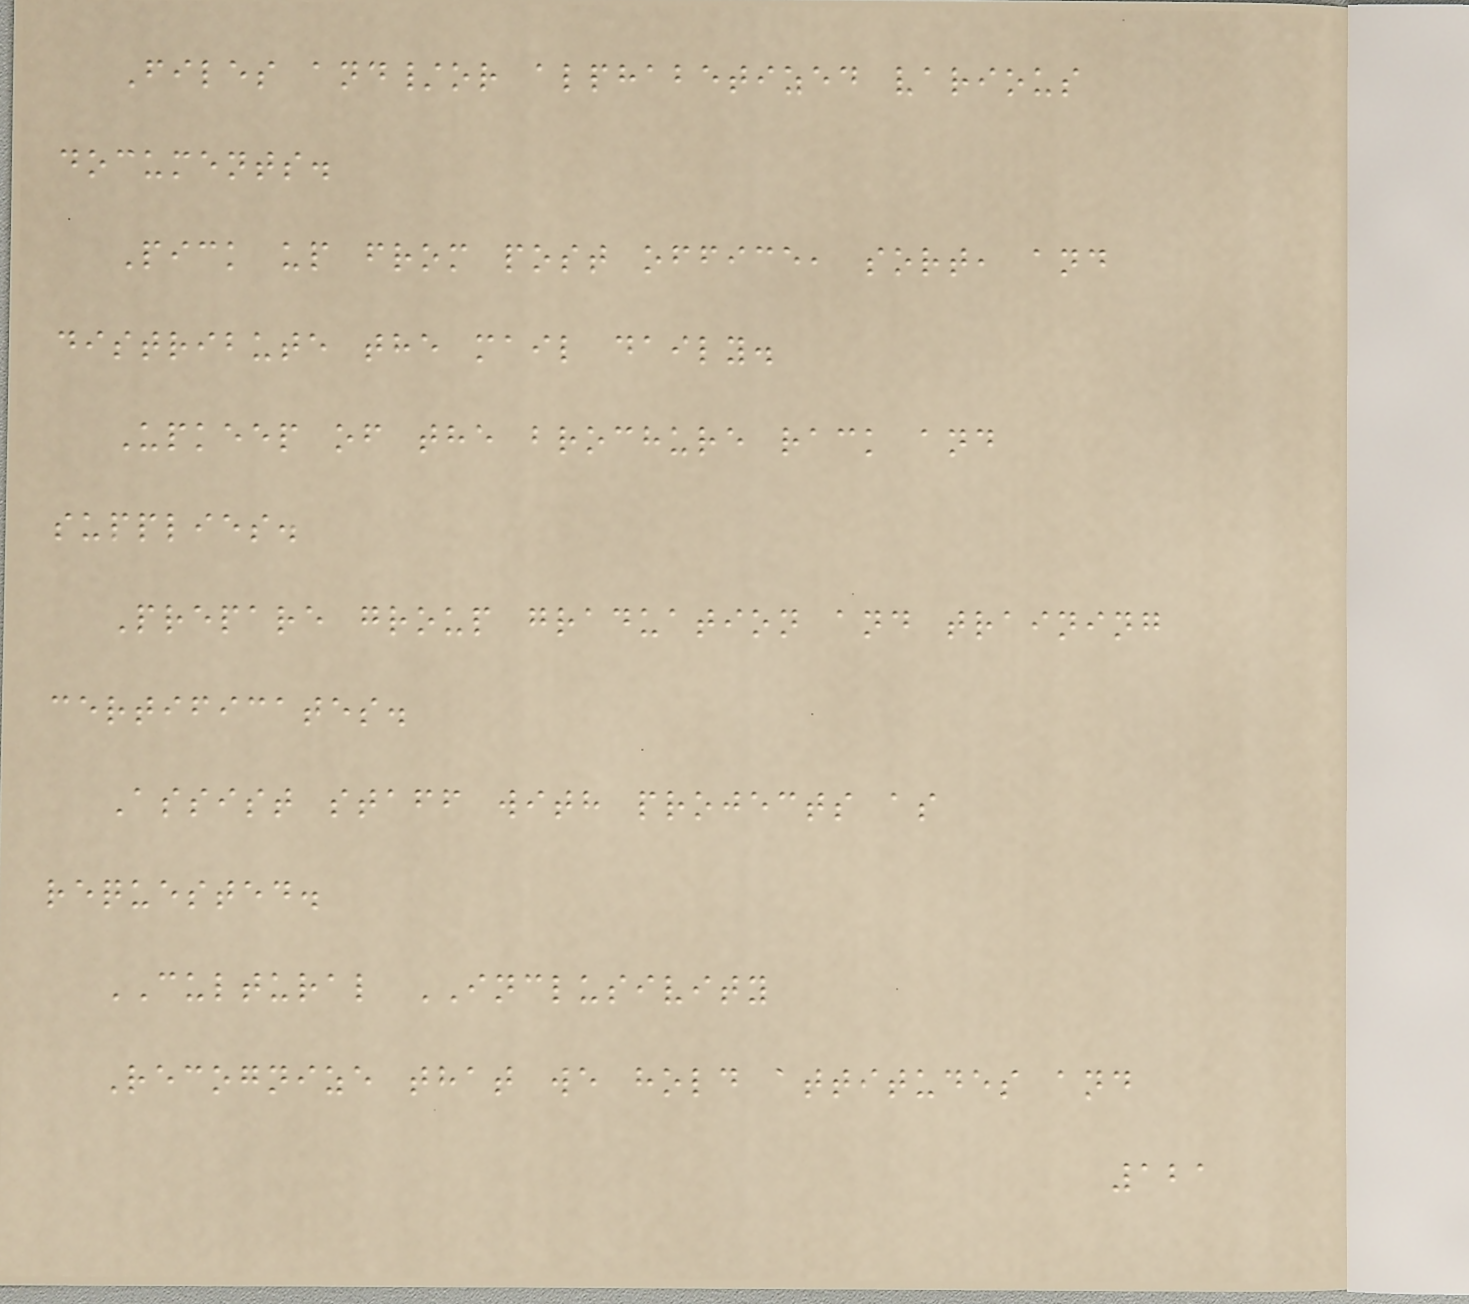Files and/or alphabetized various
documents.
Pick up from post office, sort, and
distribute the mail daily.
Upkeep of the brochure rack and
supplies.
Prepare group graduation and training
certificates.
Assist staff with projects as
requested.
CULTURAL INCLUSIVITY
Recognize that we hold attitudes and
121
